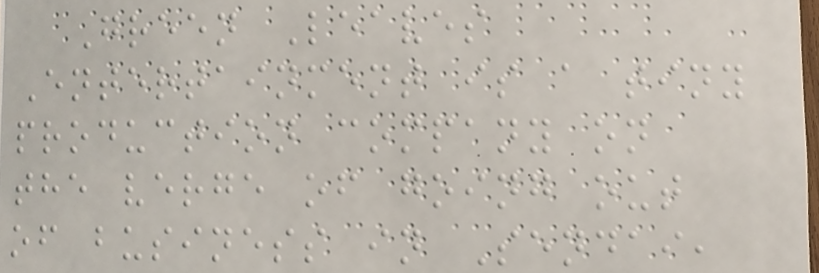Green Leaves
Entertainment is a tiny
production company on
the verge of going out
of business in Sendai,
